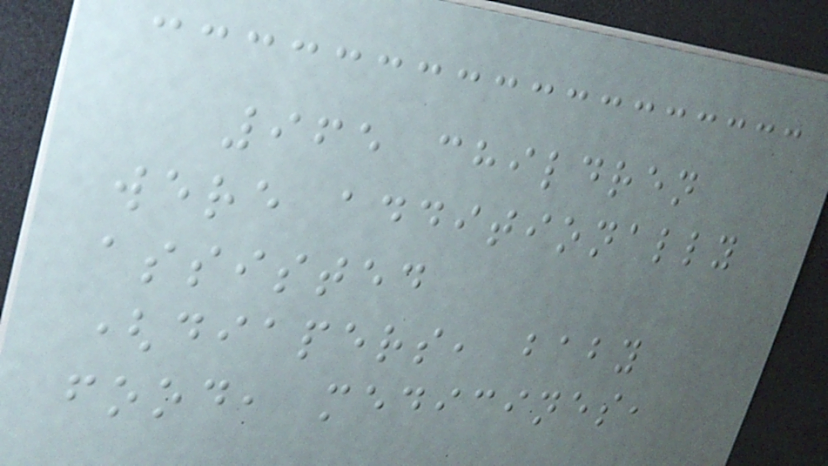965 children
were additionally
assisted
(diapers, baby
food, medicines,
